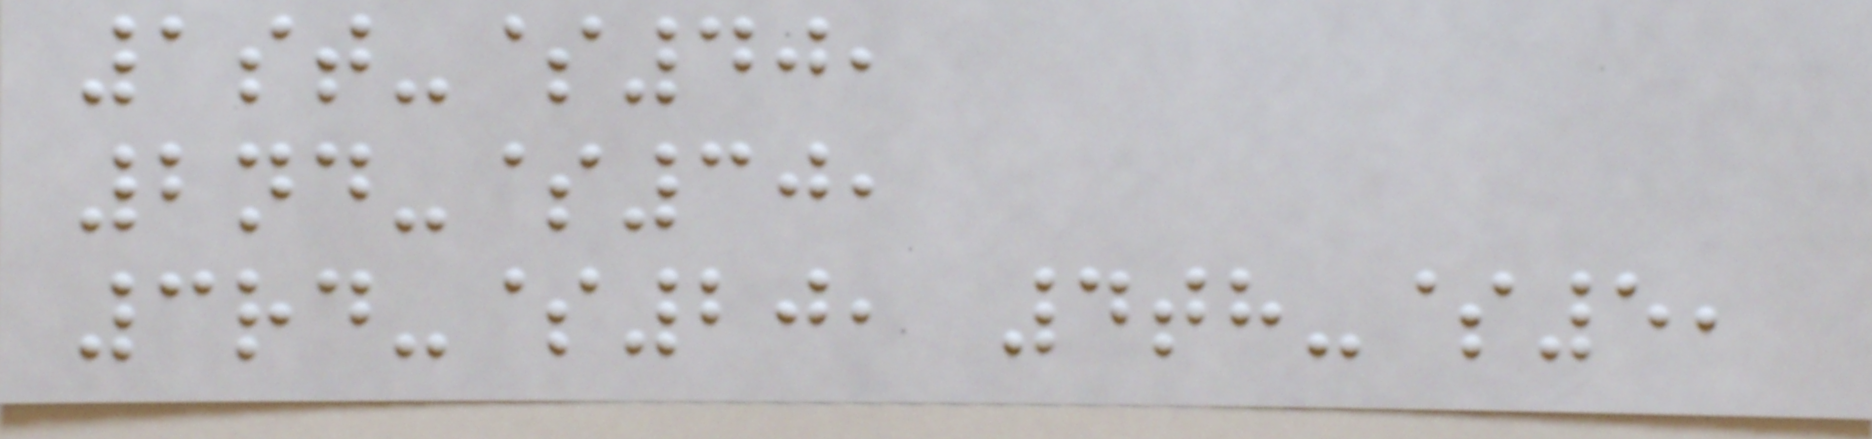1st-$40,
2nd-$30,
3rd-$20, 4th-$5,
